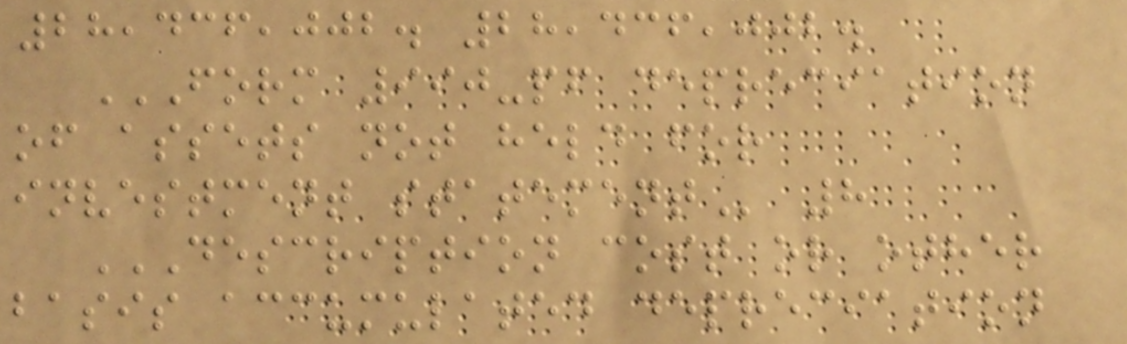28,436,002. 28,436,002.
FORM 990-PF DEPRECIATION
OF ASSETS NOT HELD FOR
INVESTMENT STATEMENT 8
DESCRIPTION COST OR OTHER
BASIS ACCUMULATED DEPRECIATION
